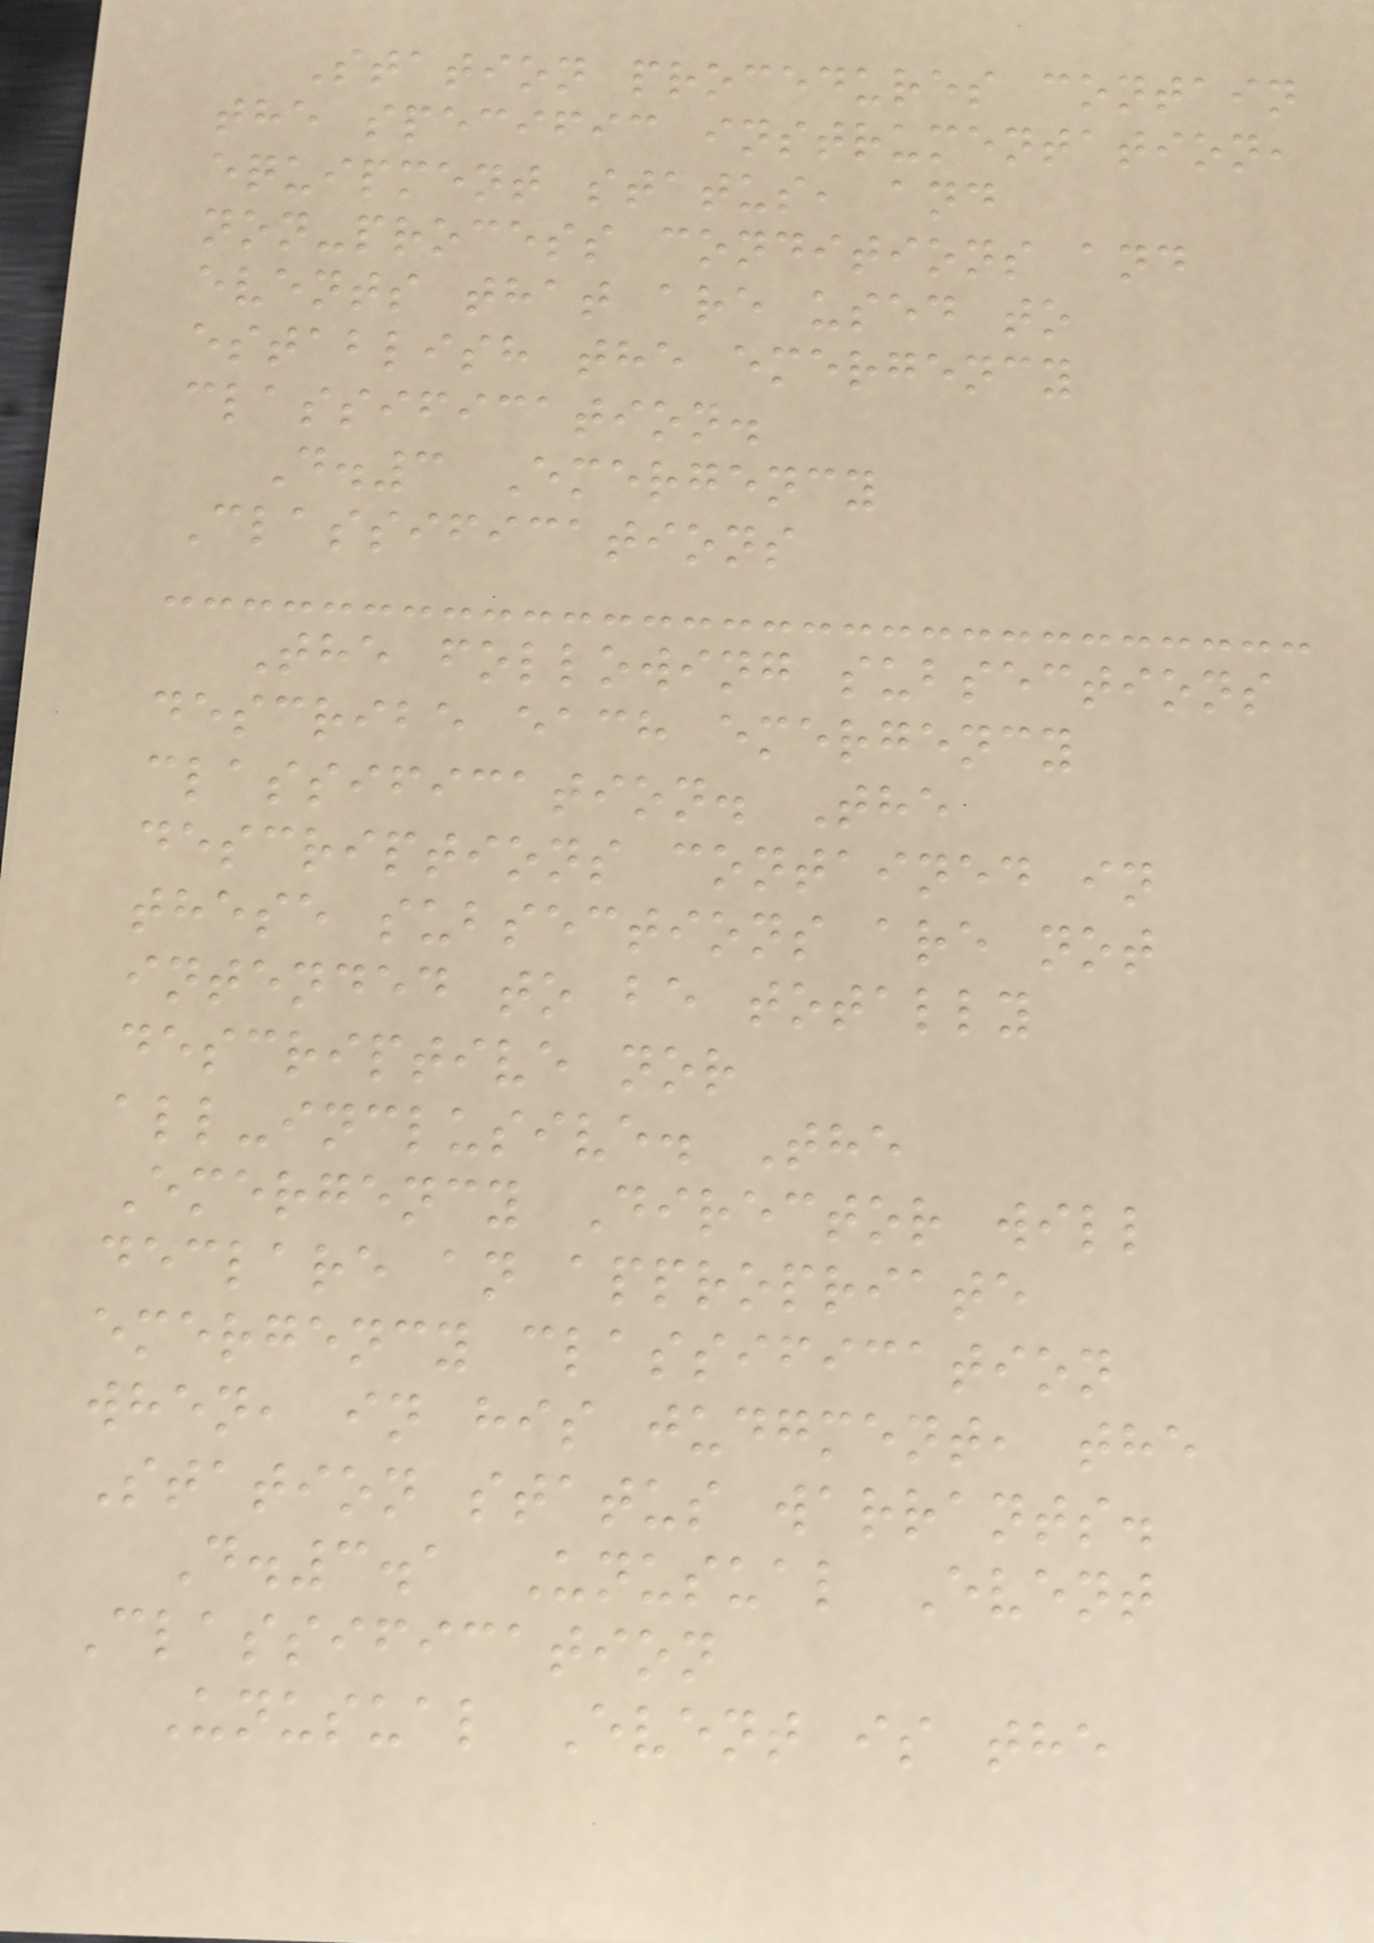Station procedures contain
the specific instrumentation,
equipment status, and
non-process conditions and
events that are used to
establish the emergency
classification.
D.3 Emergency
Classifications
The following subsections
describe each emergency
classification. The
descriptions contained in
these subsections are not
intended to be totally
descriptive nor
all-inclusive. The
Emergency Director will
declare an appropriate
emergency classification
when, in his judgment, the
Station status warrants.
D.3.1 Unusual Event
Classification
Unusual Event is the
